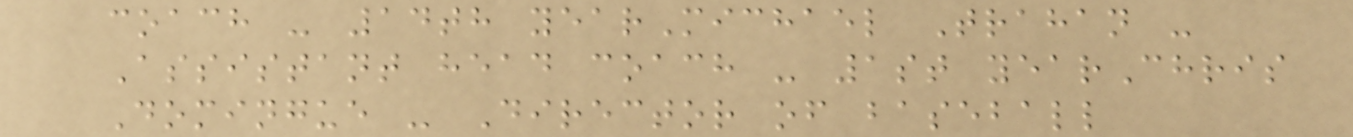coach - 14th yearMichael Trahan -
Assistant head coach - 1st yearChris
Domingue - Director of baseball
